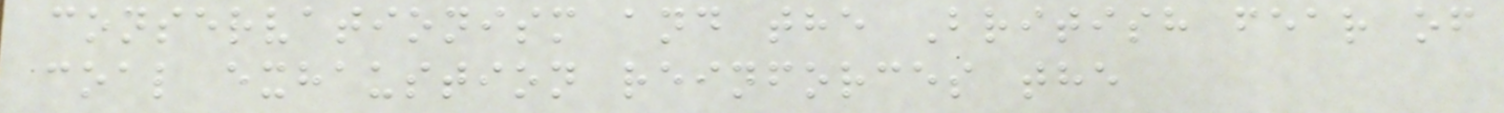conservationism and the British fear of
coal exhaustion reinforces the
